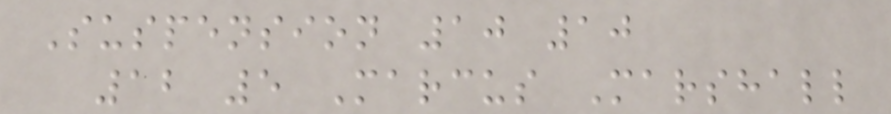Suspension 10 10
12 5 Marcus Marshall
